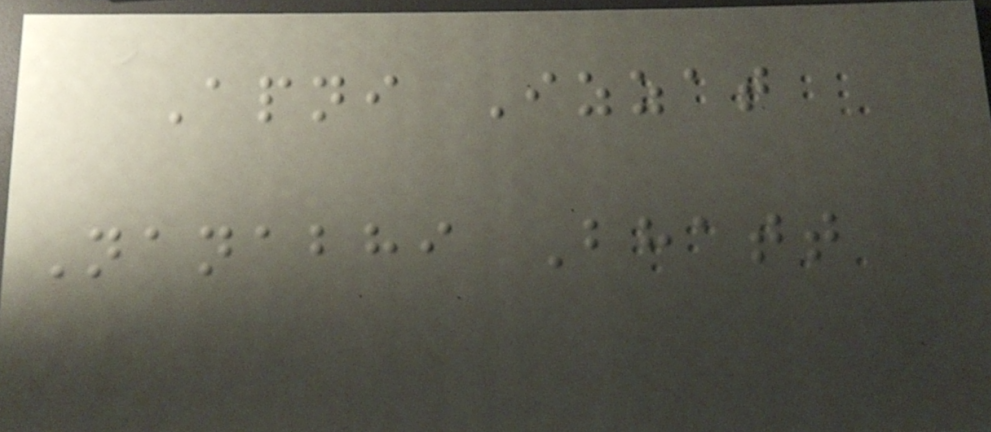Apni Izzat
Nanabhi Bhatt
